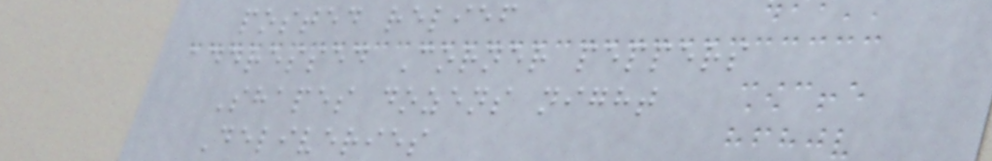posted relief
addressed Corner peppers
Shapes dozens night
Deliveries
